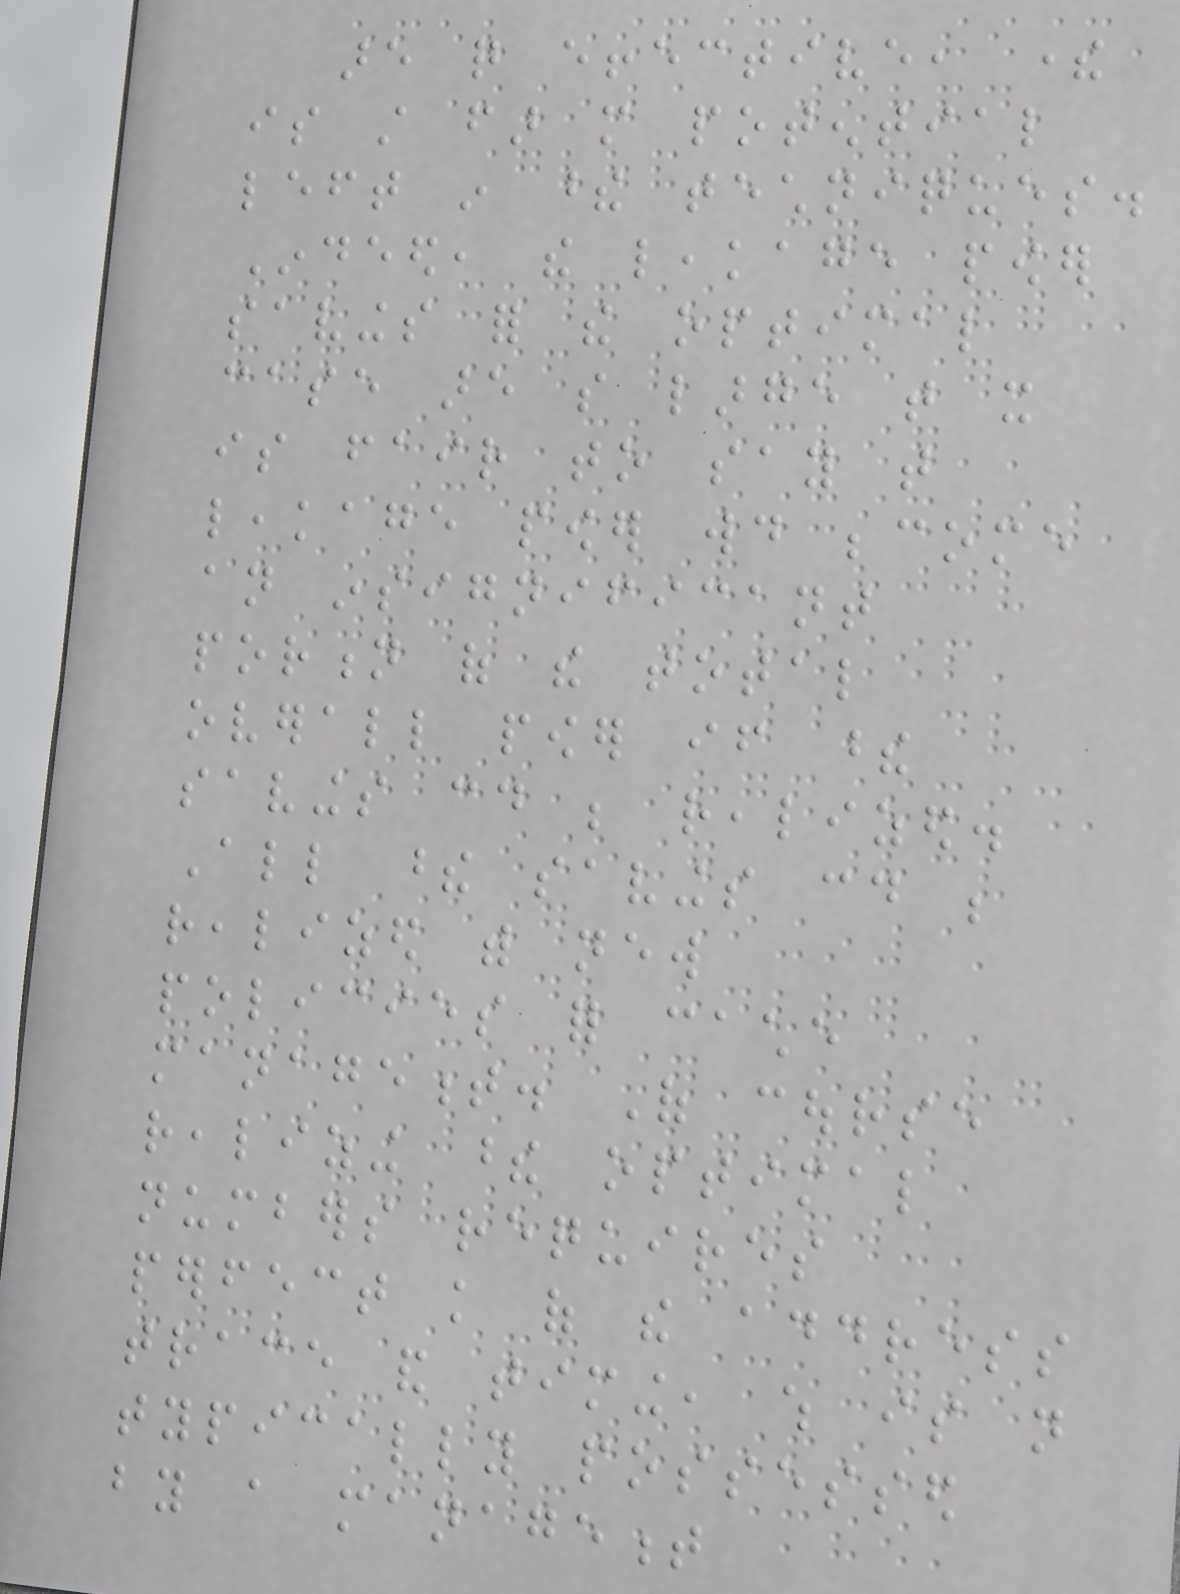are quite effective, there
is still far more potential
left in these techniques.
Indeed, the leakage power
savings for the optimal
case are so large that it
is fair to say that
leakage power would become
an insignificant
portion of the total
overall power if these
savings could be realized.
All these savings could be
realized with new
policies for cache
management. Of course
realizing these optimal
numbers requires
perfect knowledge of the address
trace and timing, which is not
typically possessed
by a management
